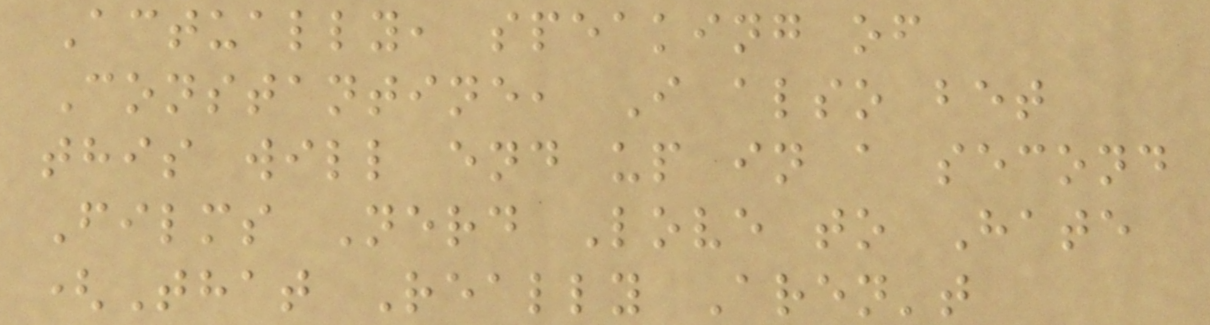Actually, speaking of
Constantine, I also bet
this will end up in a second
Films Nerd Love to Hate
(That Really Aren't
